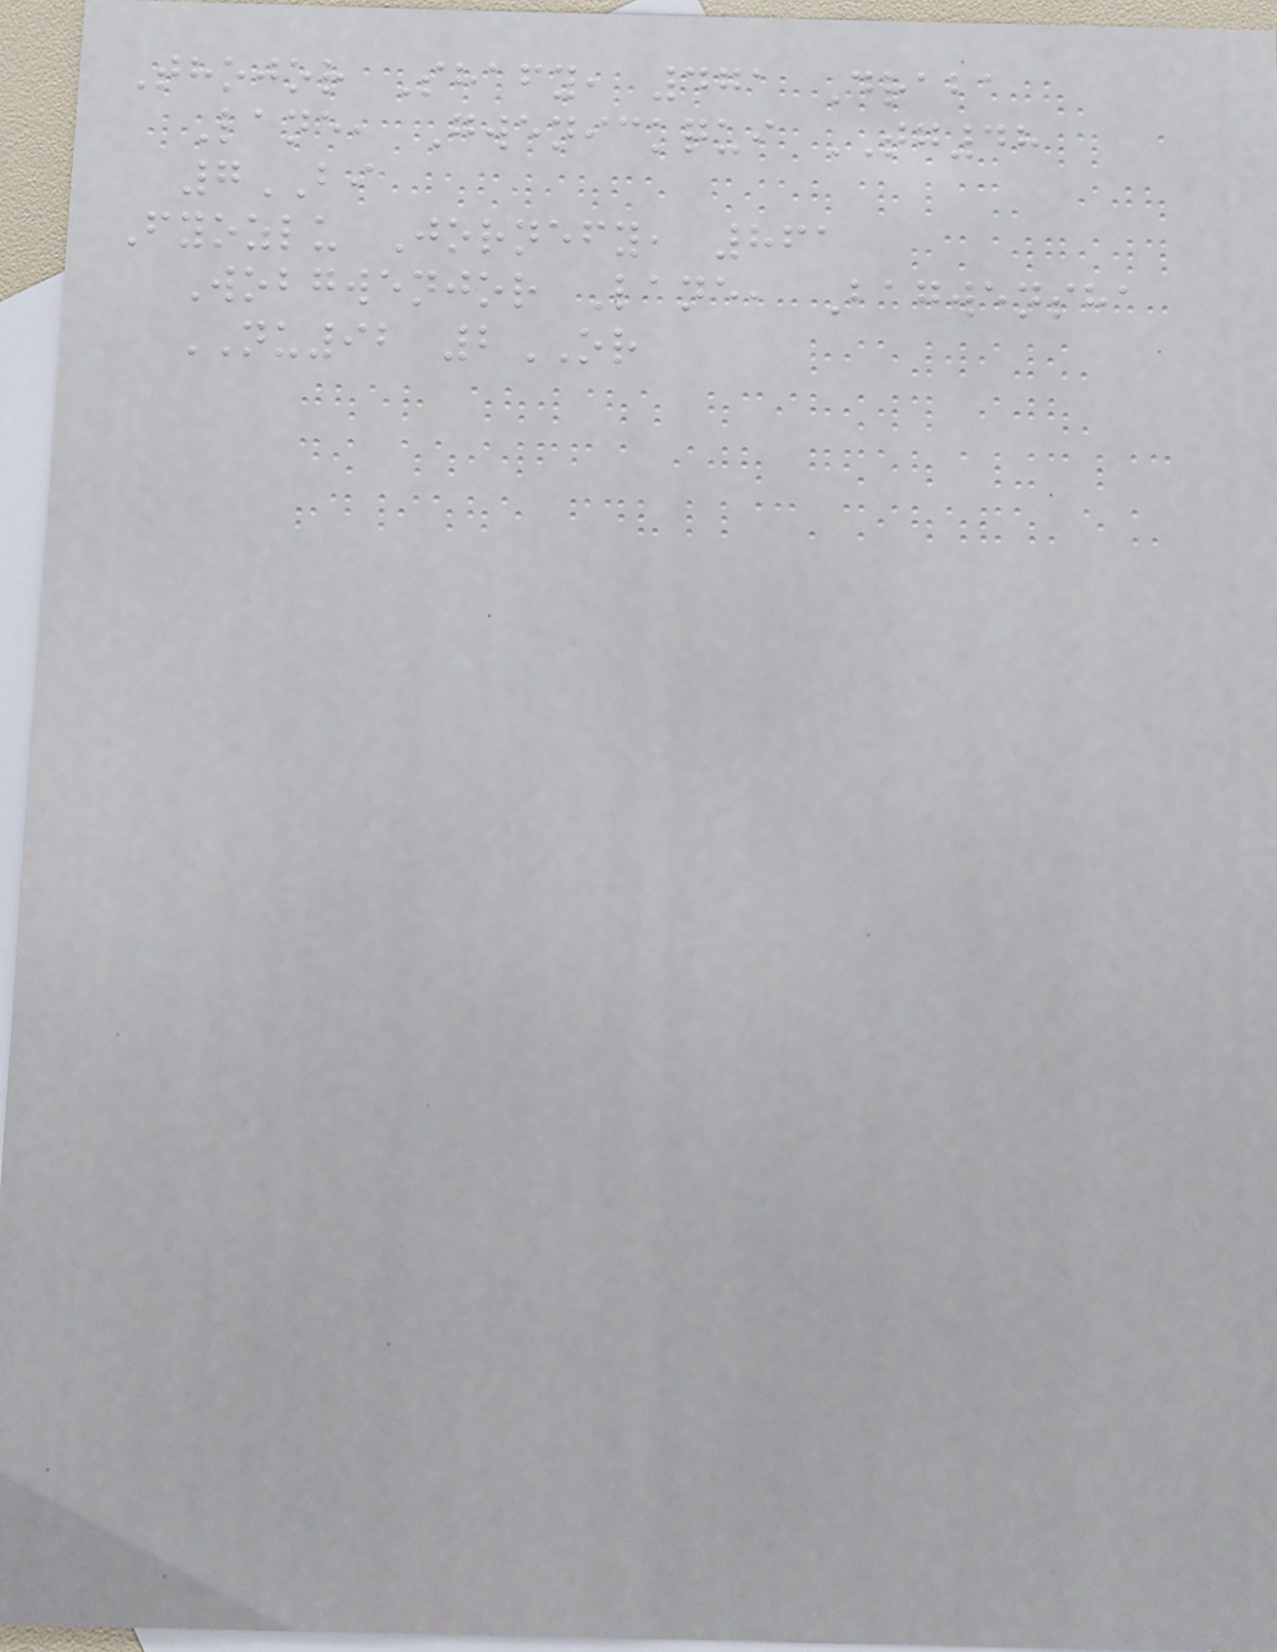Thojor Shafy, 471 Draba
Lane, Gwenickqui TG48
7BI
Fyozlu Jornefy, 861
Wobgwenjor Lane, Bagwensha
NU92 2OR
